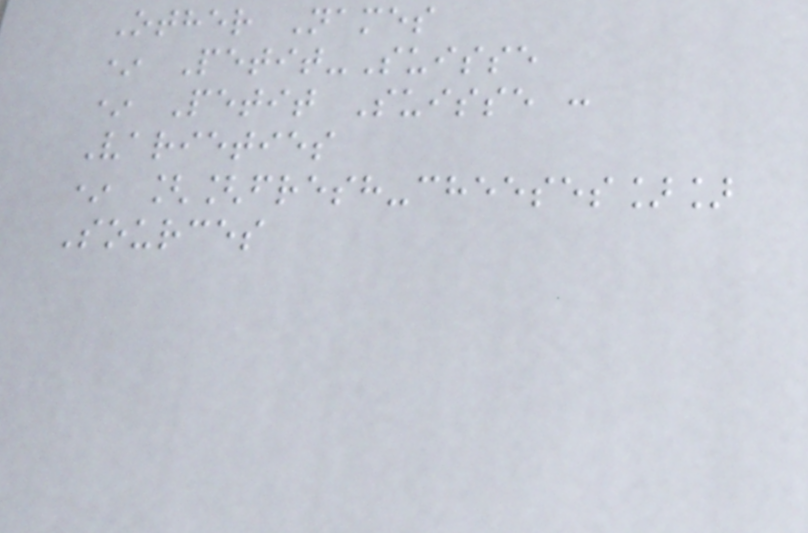Other Names
* Petit-Suisse
* Petit Suisse :
Varieties
* [[fresh-cheeses]]
Sources
